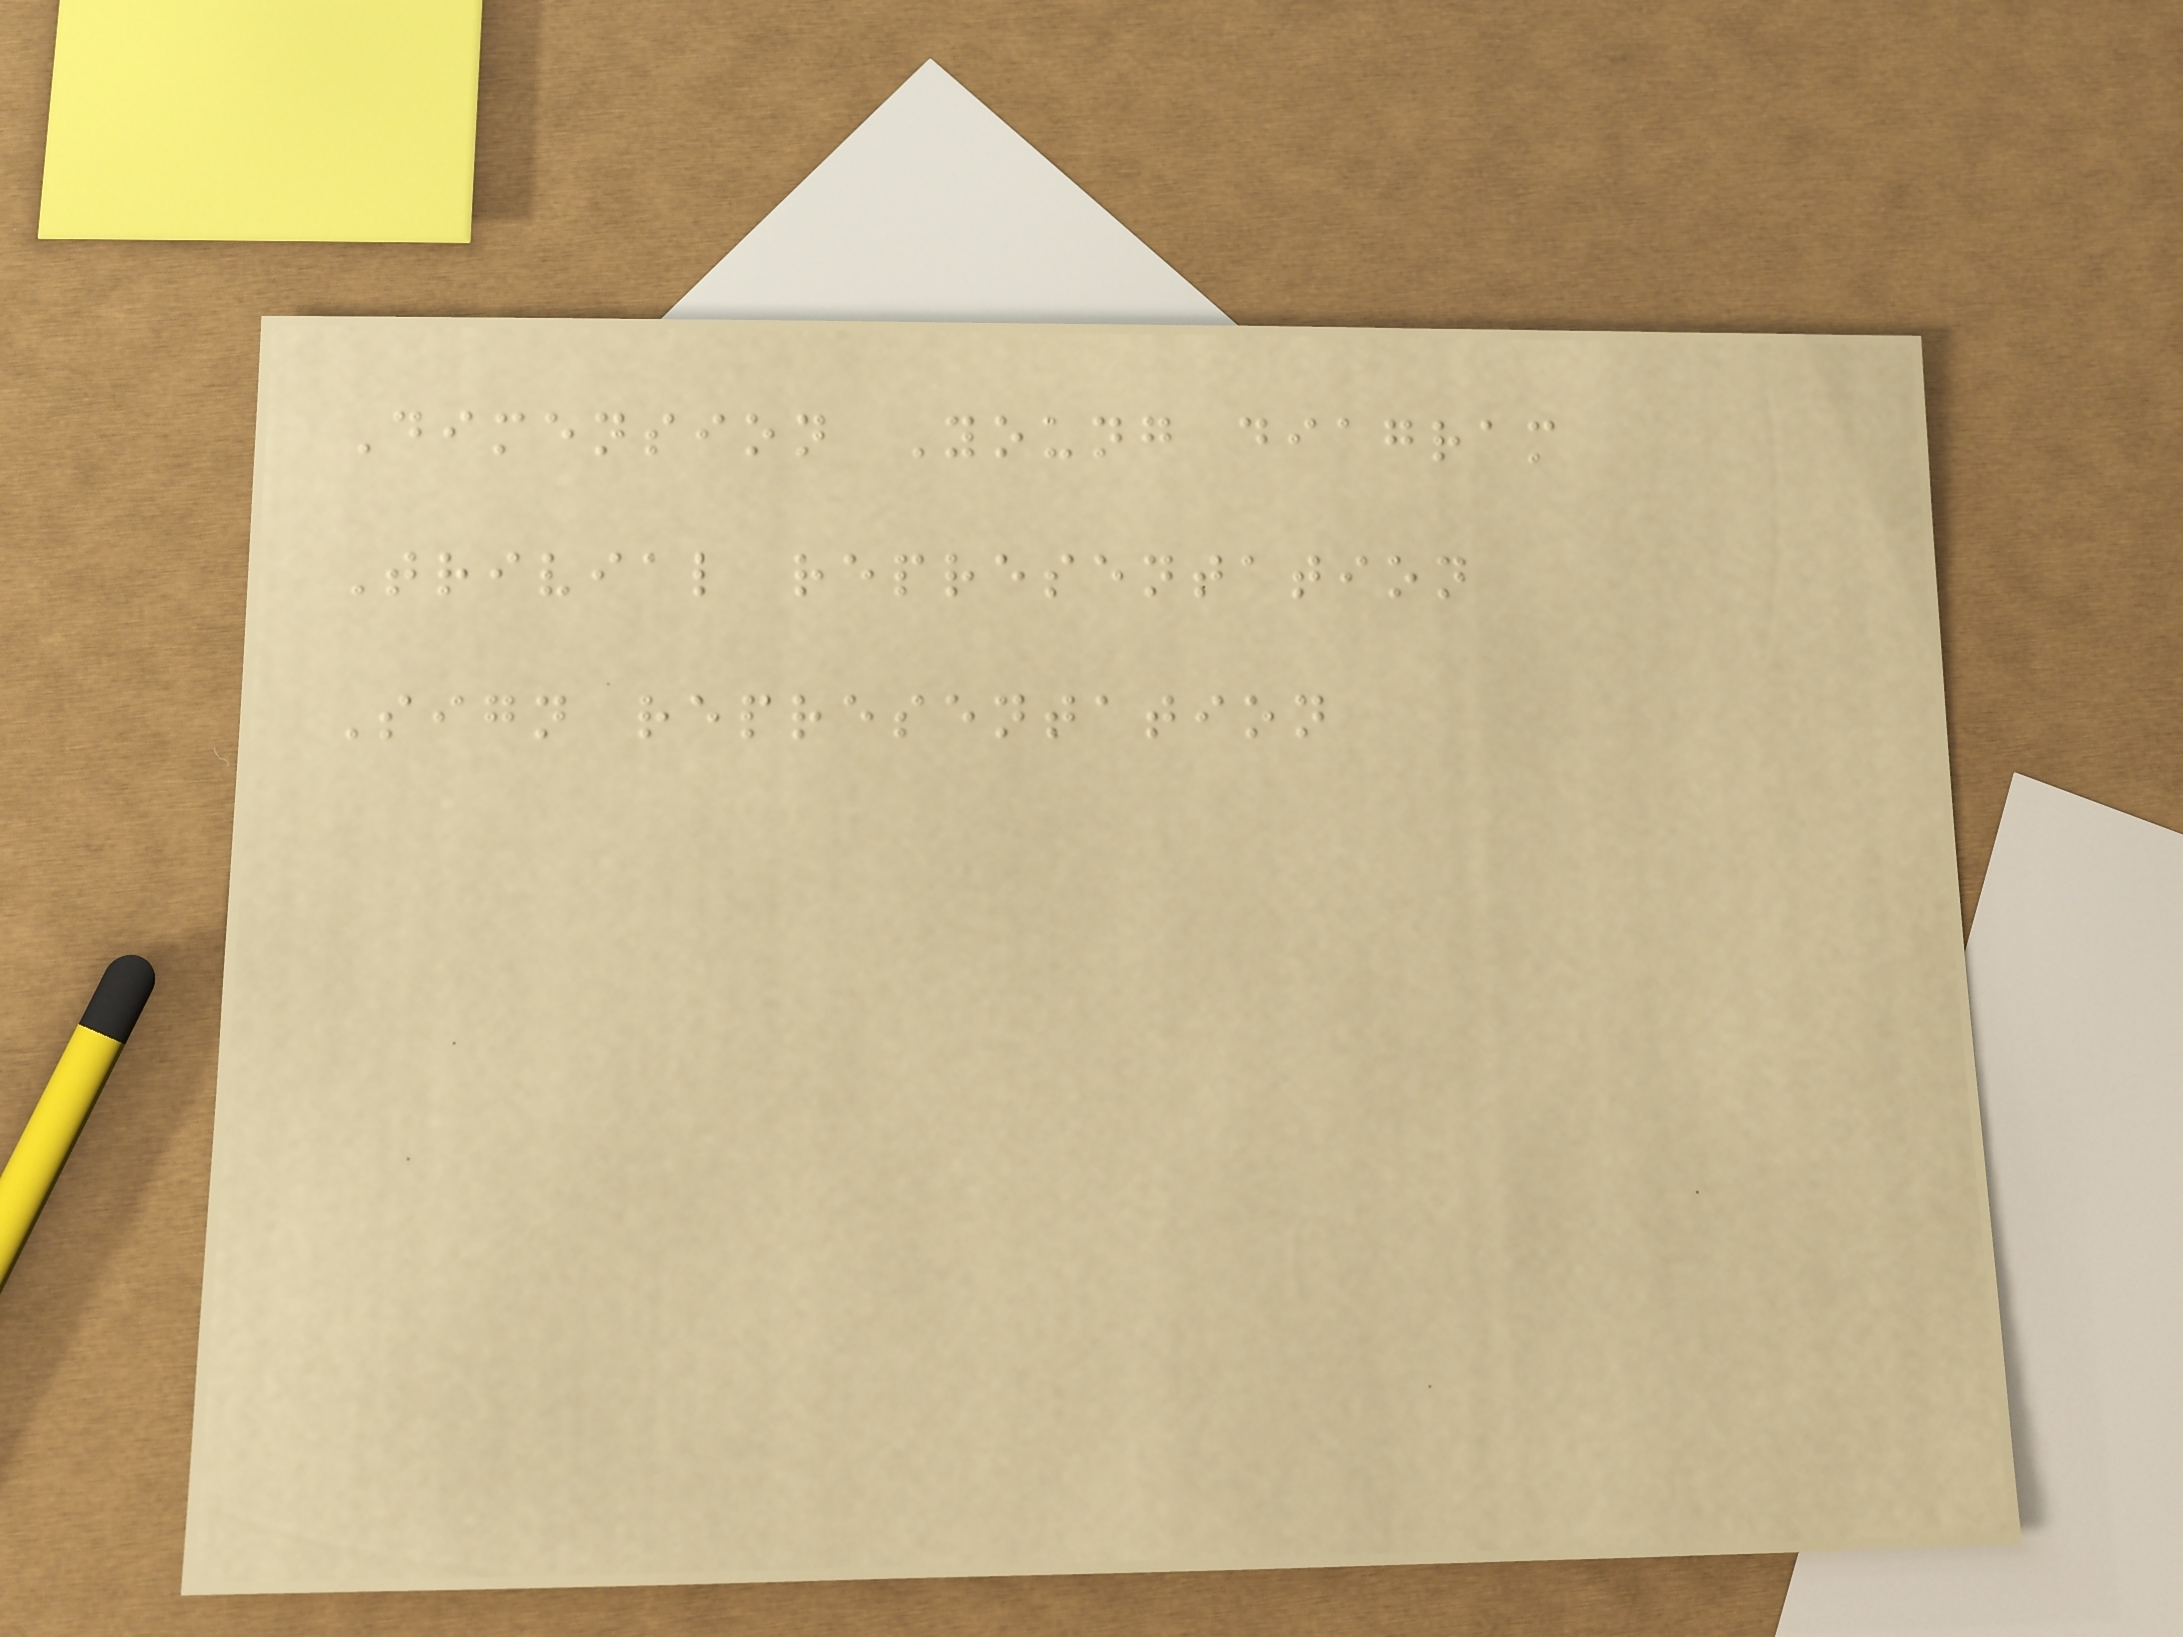Dimension Young diagram
Trivial representation
Sign representation
